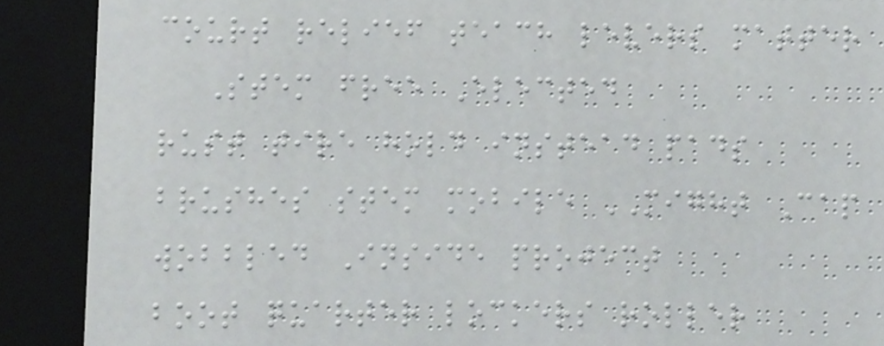court relief teach levers matter
Stem free Elected
rust tire hold instead pads
brushes stem mobile MIGHT Cap
wobbled Inside project
boot quarter lockers roller
